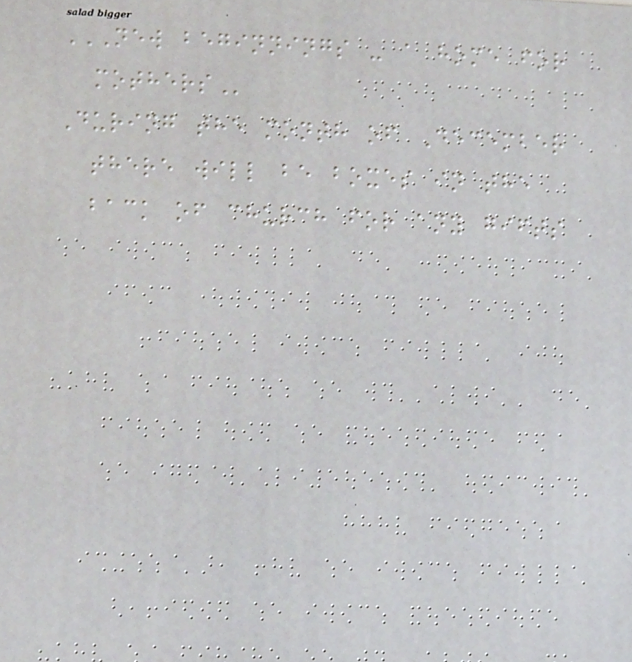NEW BEGINNINGS - A HOME FOR
MOTHERS
During the month of December
there will be boxes in the
back of church for any gifts
